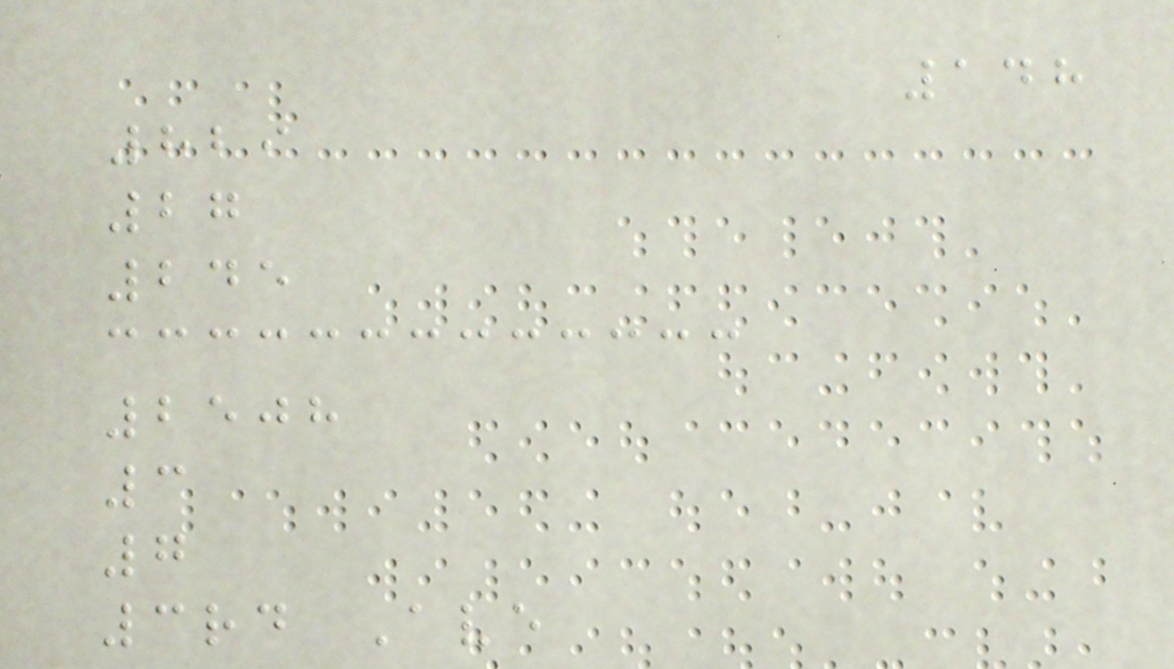148
829
27
245
2508
3
7
3rd Ave
